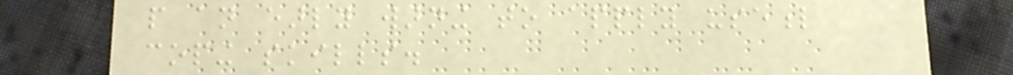people an early warning to apply useful
coping skills.
